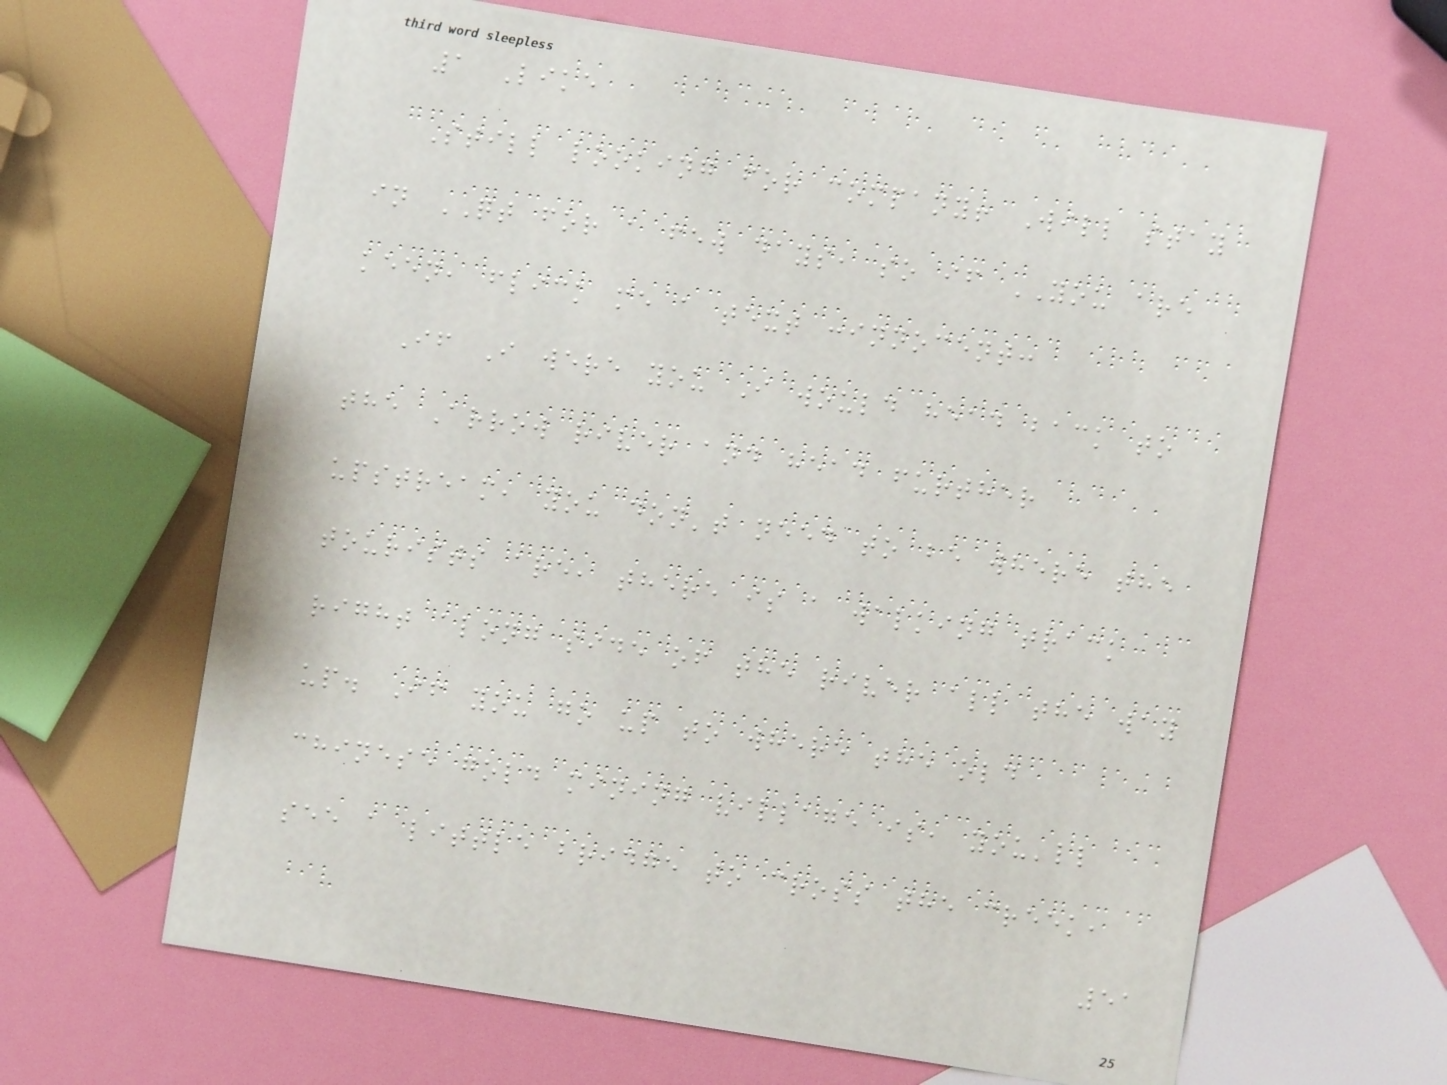1 Like
Still looking for company! Will stay
in QT for a few days, so if YOU are
keen, flick me a text :innocent:
If I were you I would head back to
the Arrow river and head further
upstream, you don't need to be where the
tourists are, there is a walking track
right along side of the river all the way
up. If you go up to where the old
chinese gold mining village is, you'll
see a little bridge to cross the creek,
51
